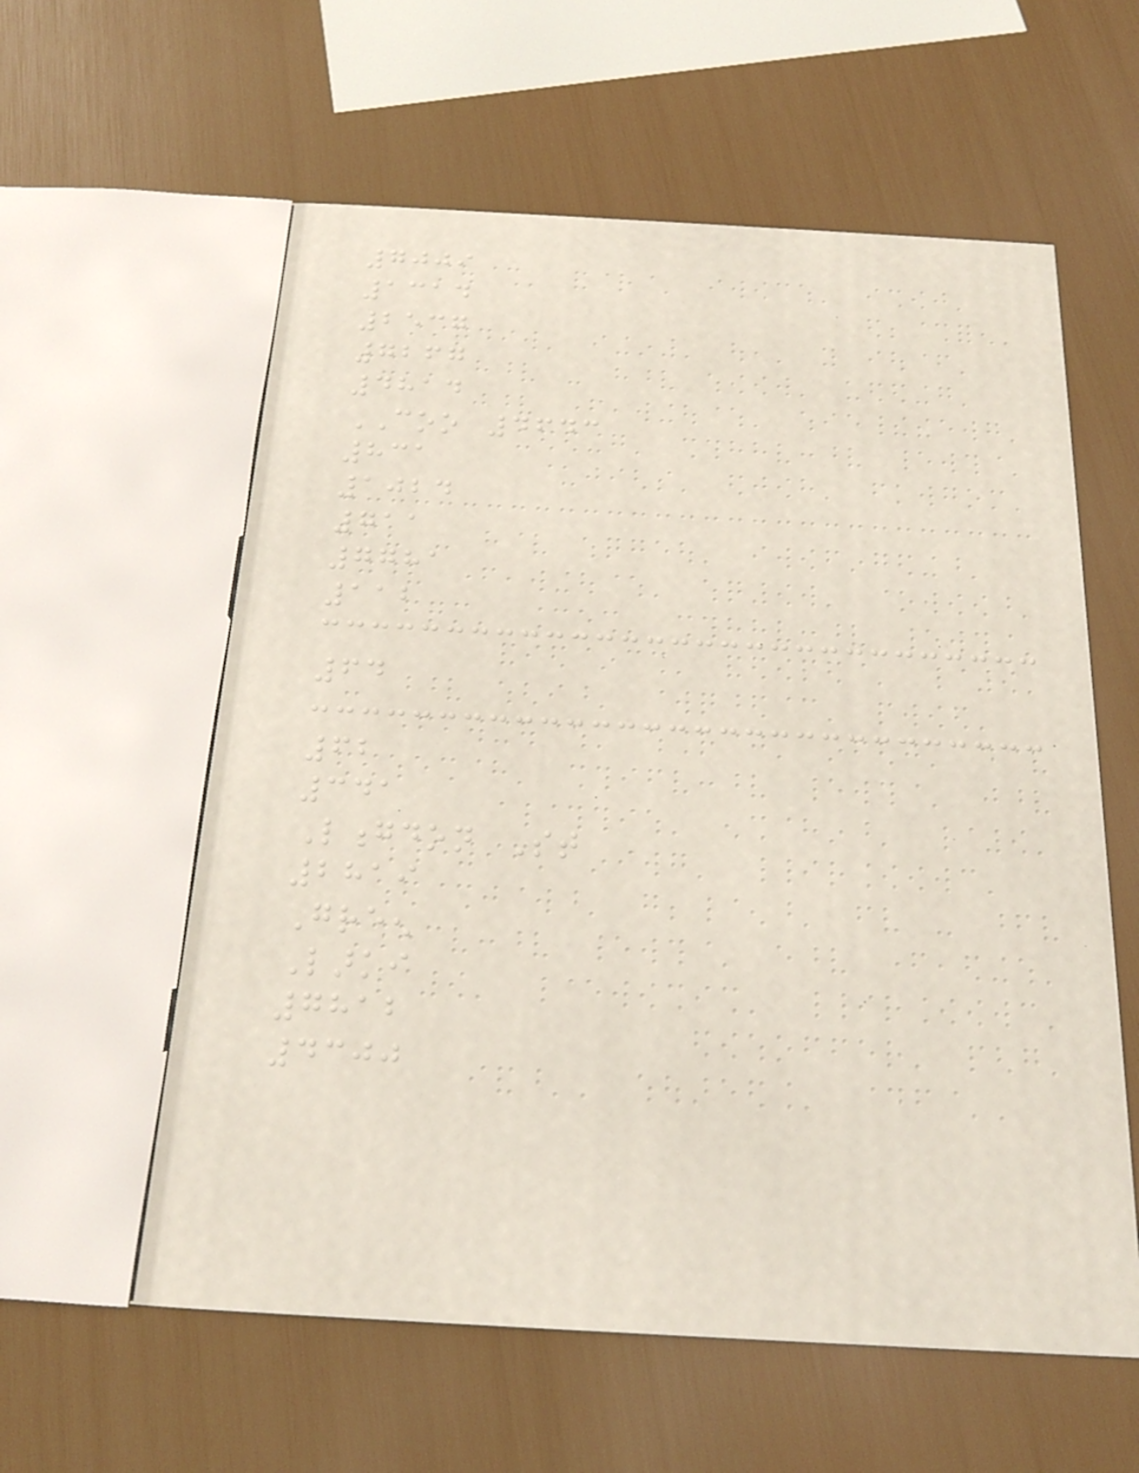7009
1314
2537
7267
4814
COO 4643
831
1024
711
7781
112
64
62
341
Longdon St
2819
Green
Larki
7812
4300
